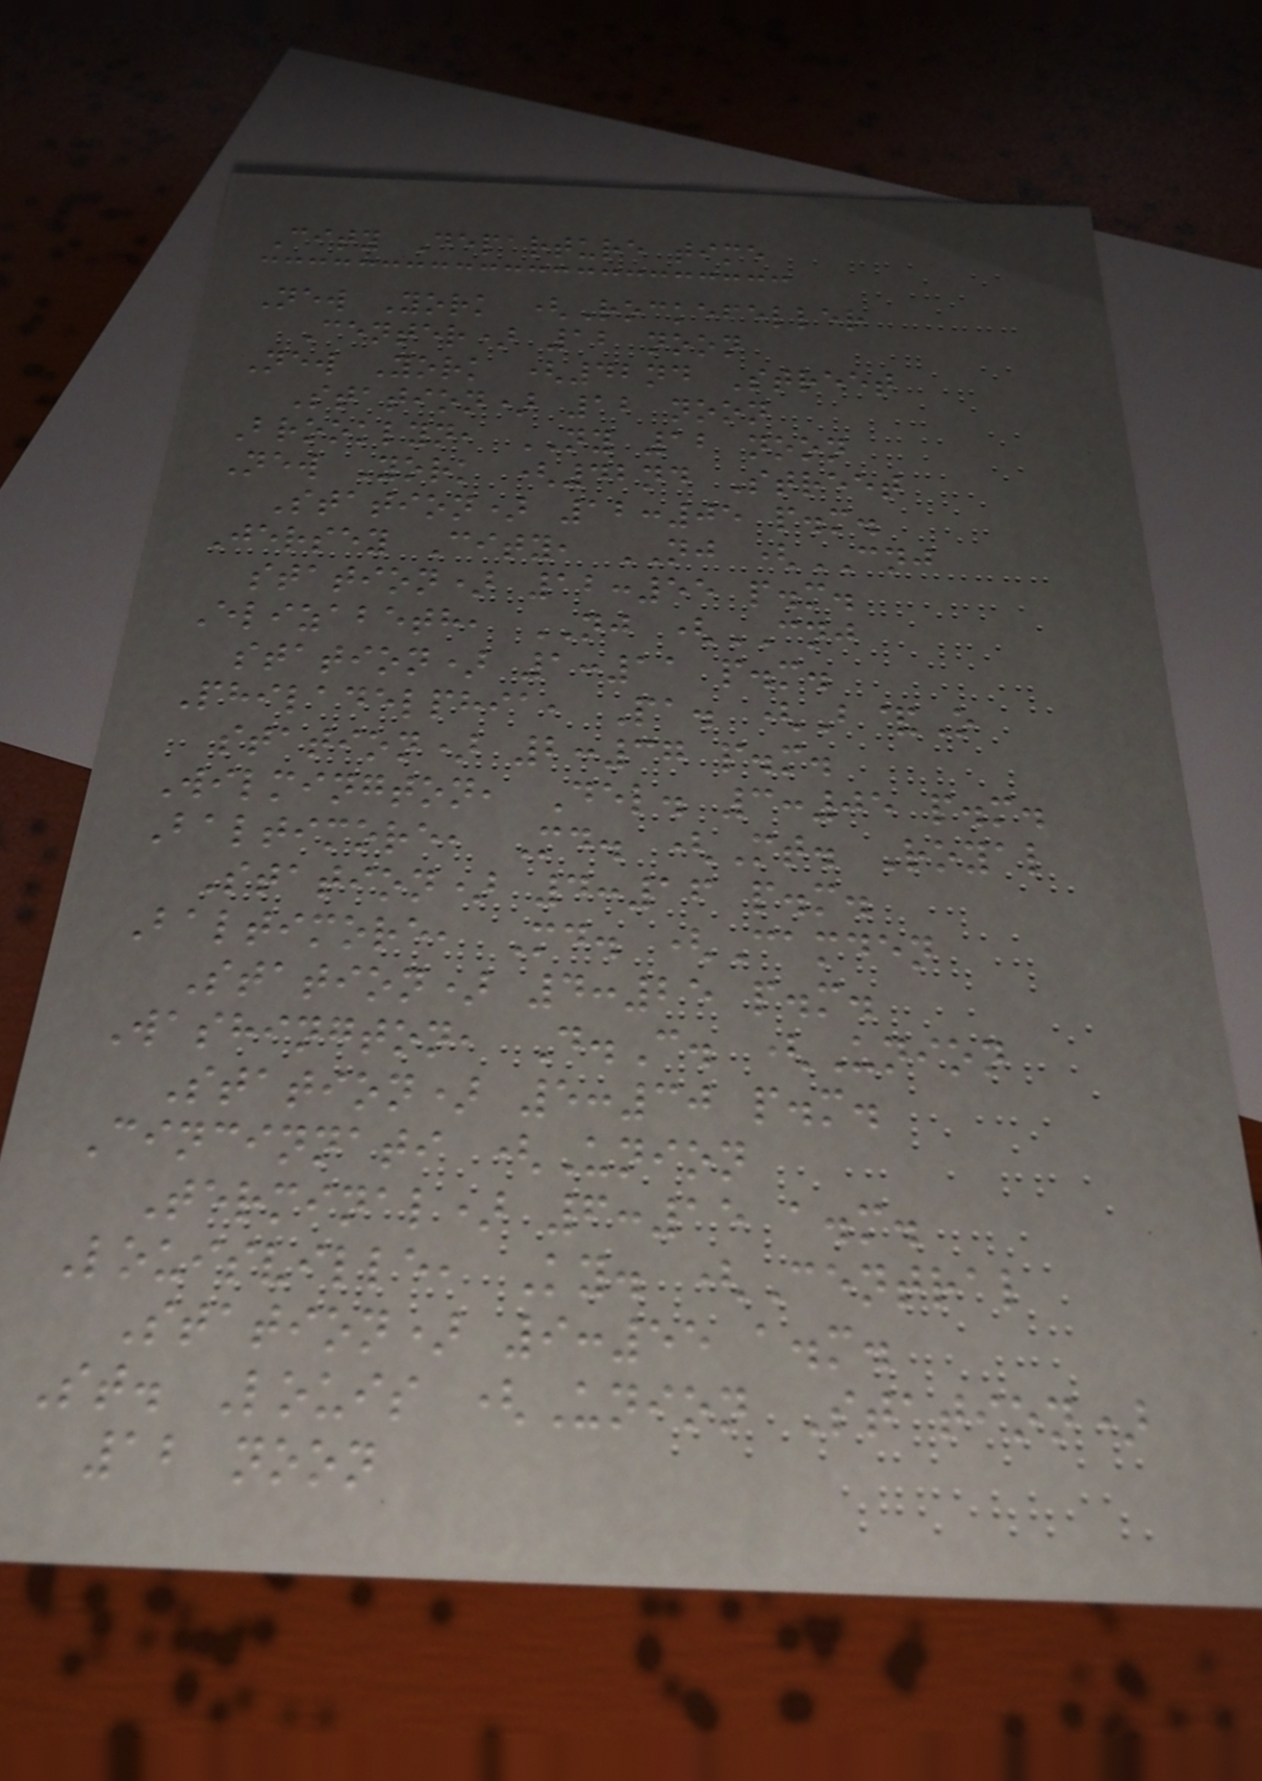City Departure time
New York (Rockefeller
Center) 12 noon
New York (42nd Street
Station) 12 noon
Brooklyn, NY 12 noon
New York (42nd Street
Station) 12:05 p.m.
Jersey City, NJ (CNJ
station) 12:55 p.m.
Elizabeth, NJ (CNJ
station) 1:11 p.m.
Philadelphia, Pa. (B&O
station) 2:37 p.m.
Wilmington, Del. 3:05 p.m.
Baltimore, Md. (Mt. Royal
Station) 4:16 p.m.
Baltimore, Md. (Camden
Station) 4:25 p.m.
Washington, D.C. (Union
Station) 5:30 p.m.
Cincinnati (Union
Terminal) 6:15 a.m.
Louisville, Ky. (Central
Station) 9:55 a.m.
St. Louis (Union Station)
12 noon
